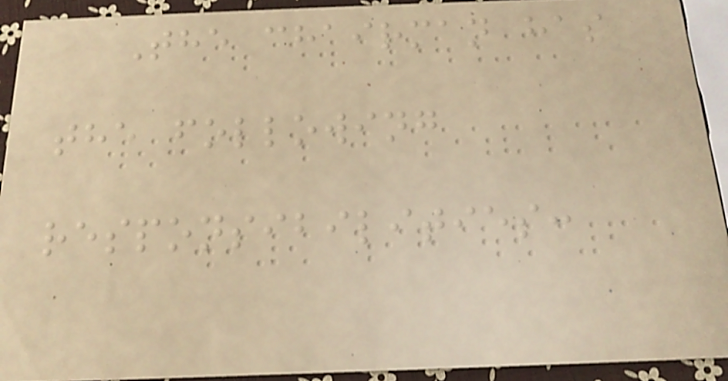The chairman has
the following
responsibilities:
